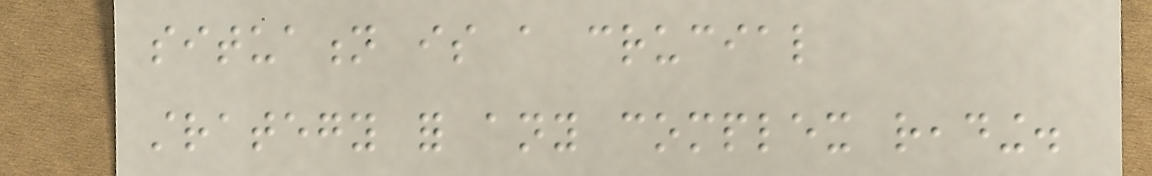situation is a crucial
strategy for any complex reading.
